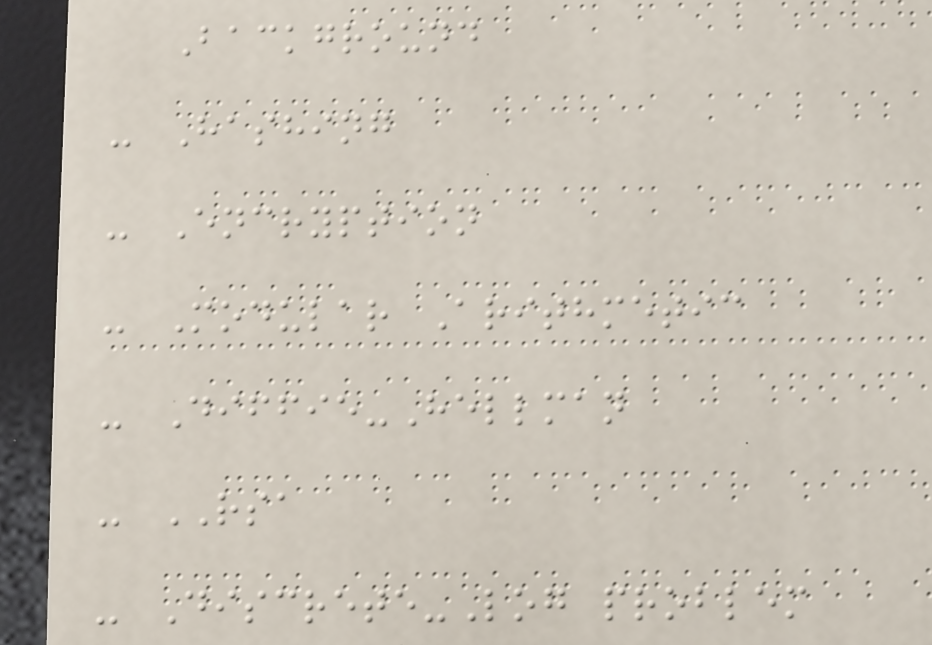Background
- Hashing
- Encryption
- Modular Arithmetic
- Diffie-Hellman
- RSA
- Discrete-Log problem
